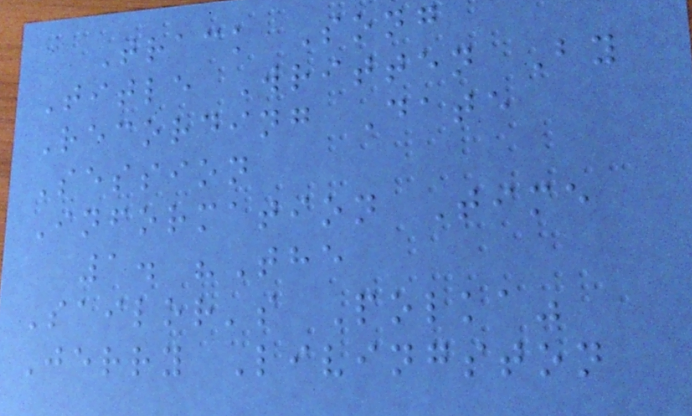Track Song
Title Written By
Recording Date
Session
Information Time
1. "The
Sailor's Polka"
Jerry Livingston
